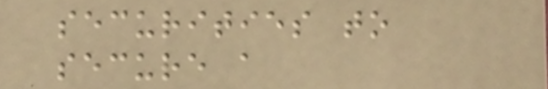securities to
secure a
